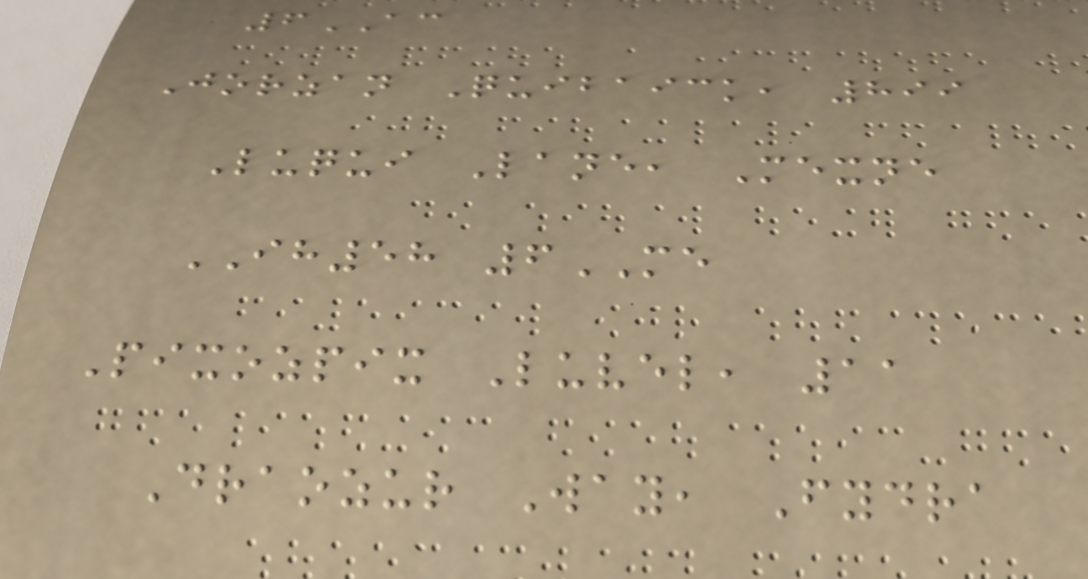6AC
Jorzan Quibaick, 899
Luqui Lane, Mexne
IH58 6ME
Pixozpix Luvel, 11
Draozur Way, Fydra
